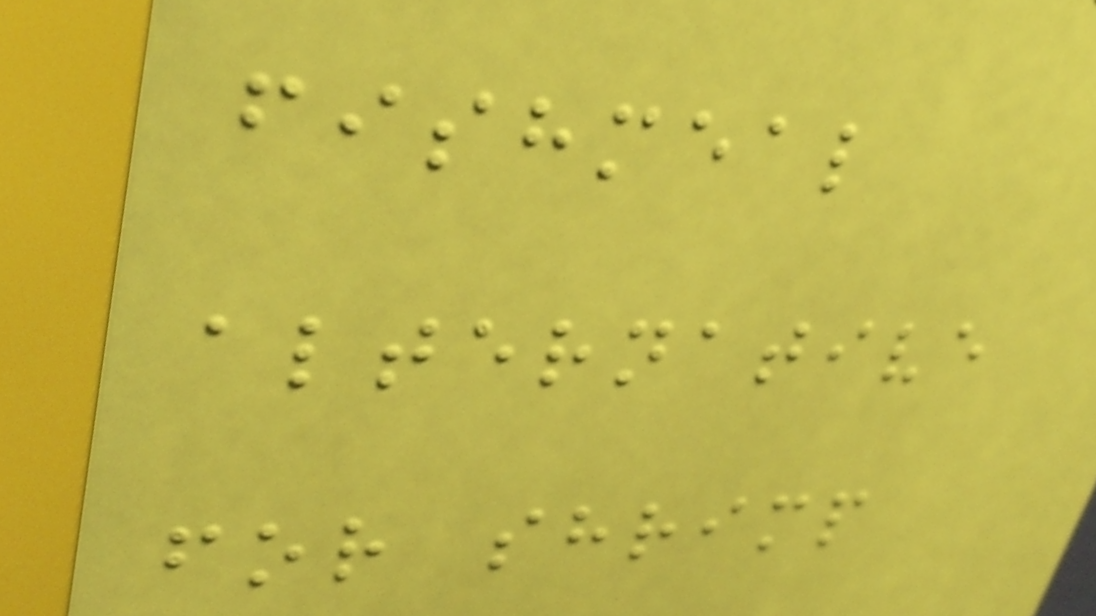fishmeal
alternative
for shrimp
